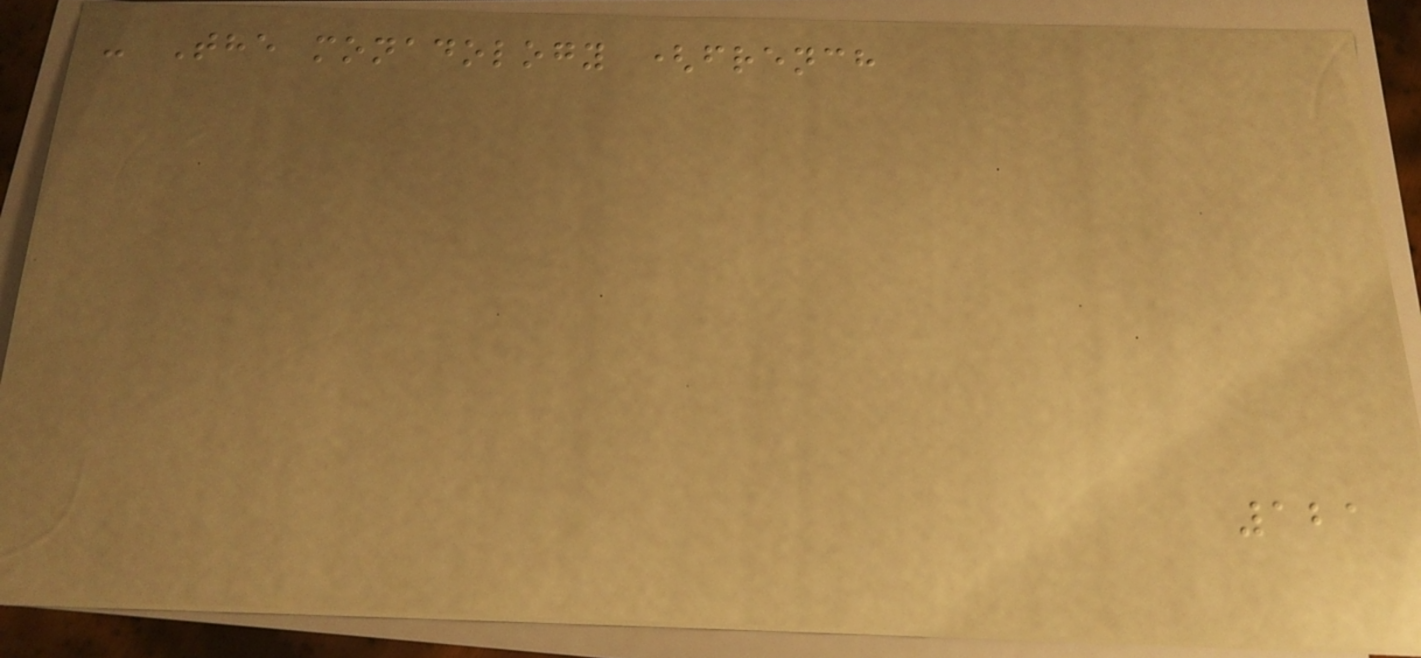- The monadology (french
121
